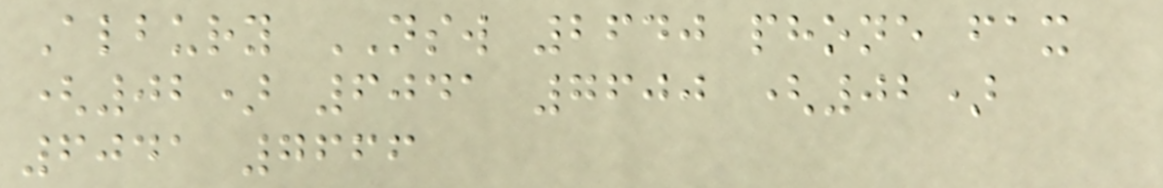Albury NSW 2640 phone fax
(02) 6041 7600 (02)
6041 7666
